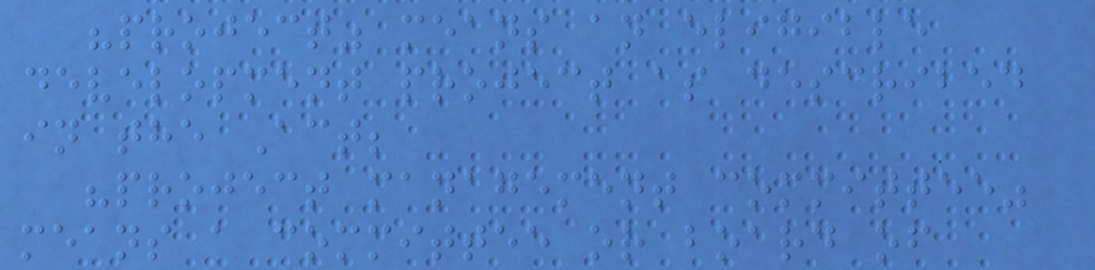"project" means an eligible
development project as described
in the Act;
"project management committee"
means a committee or board of
